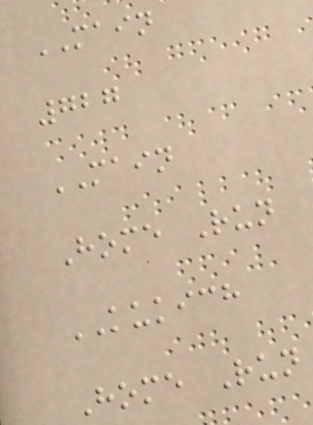MAIN
727
MAIN
Home Run
KUKICH
Home Run
